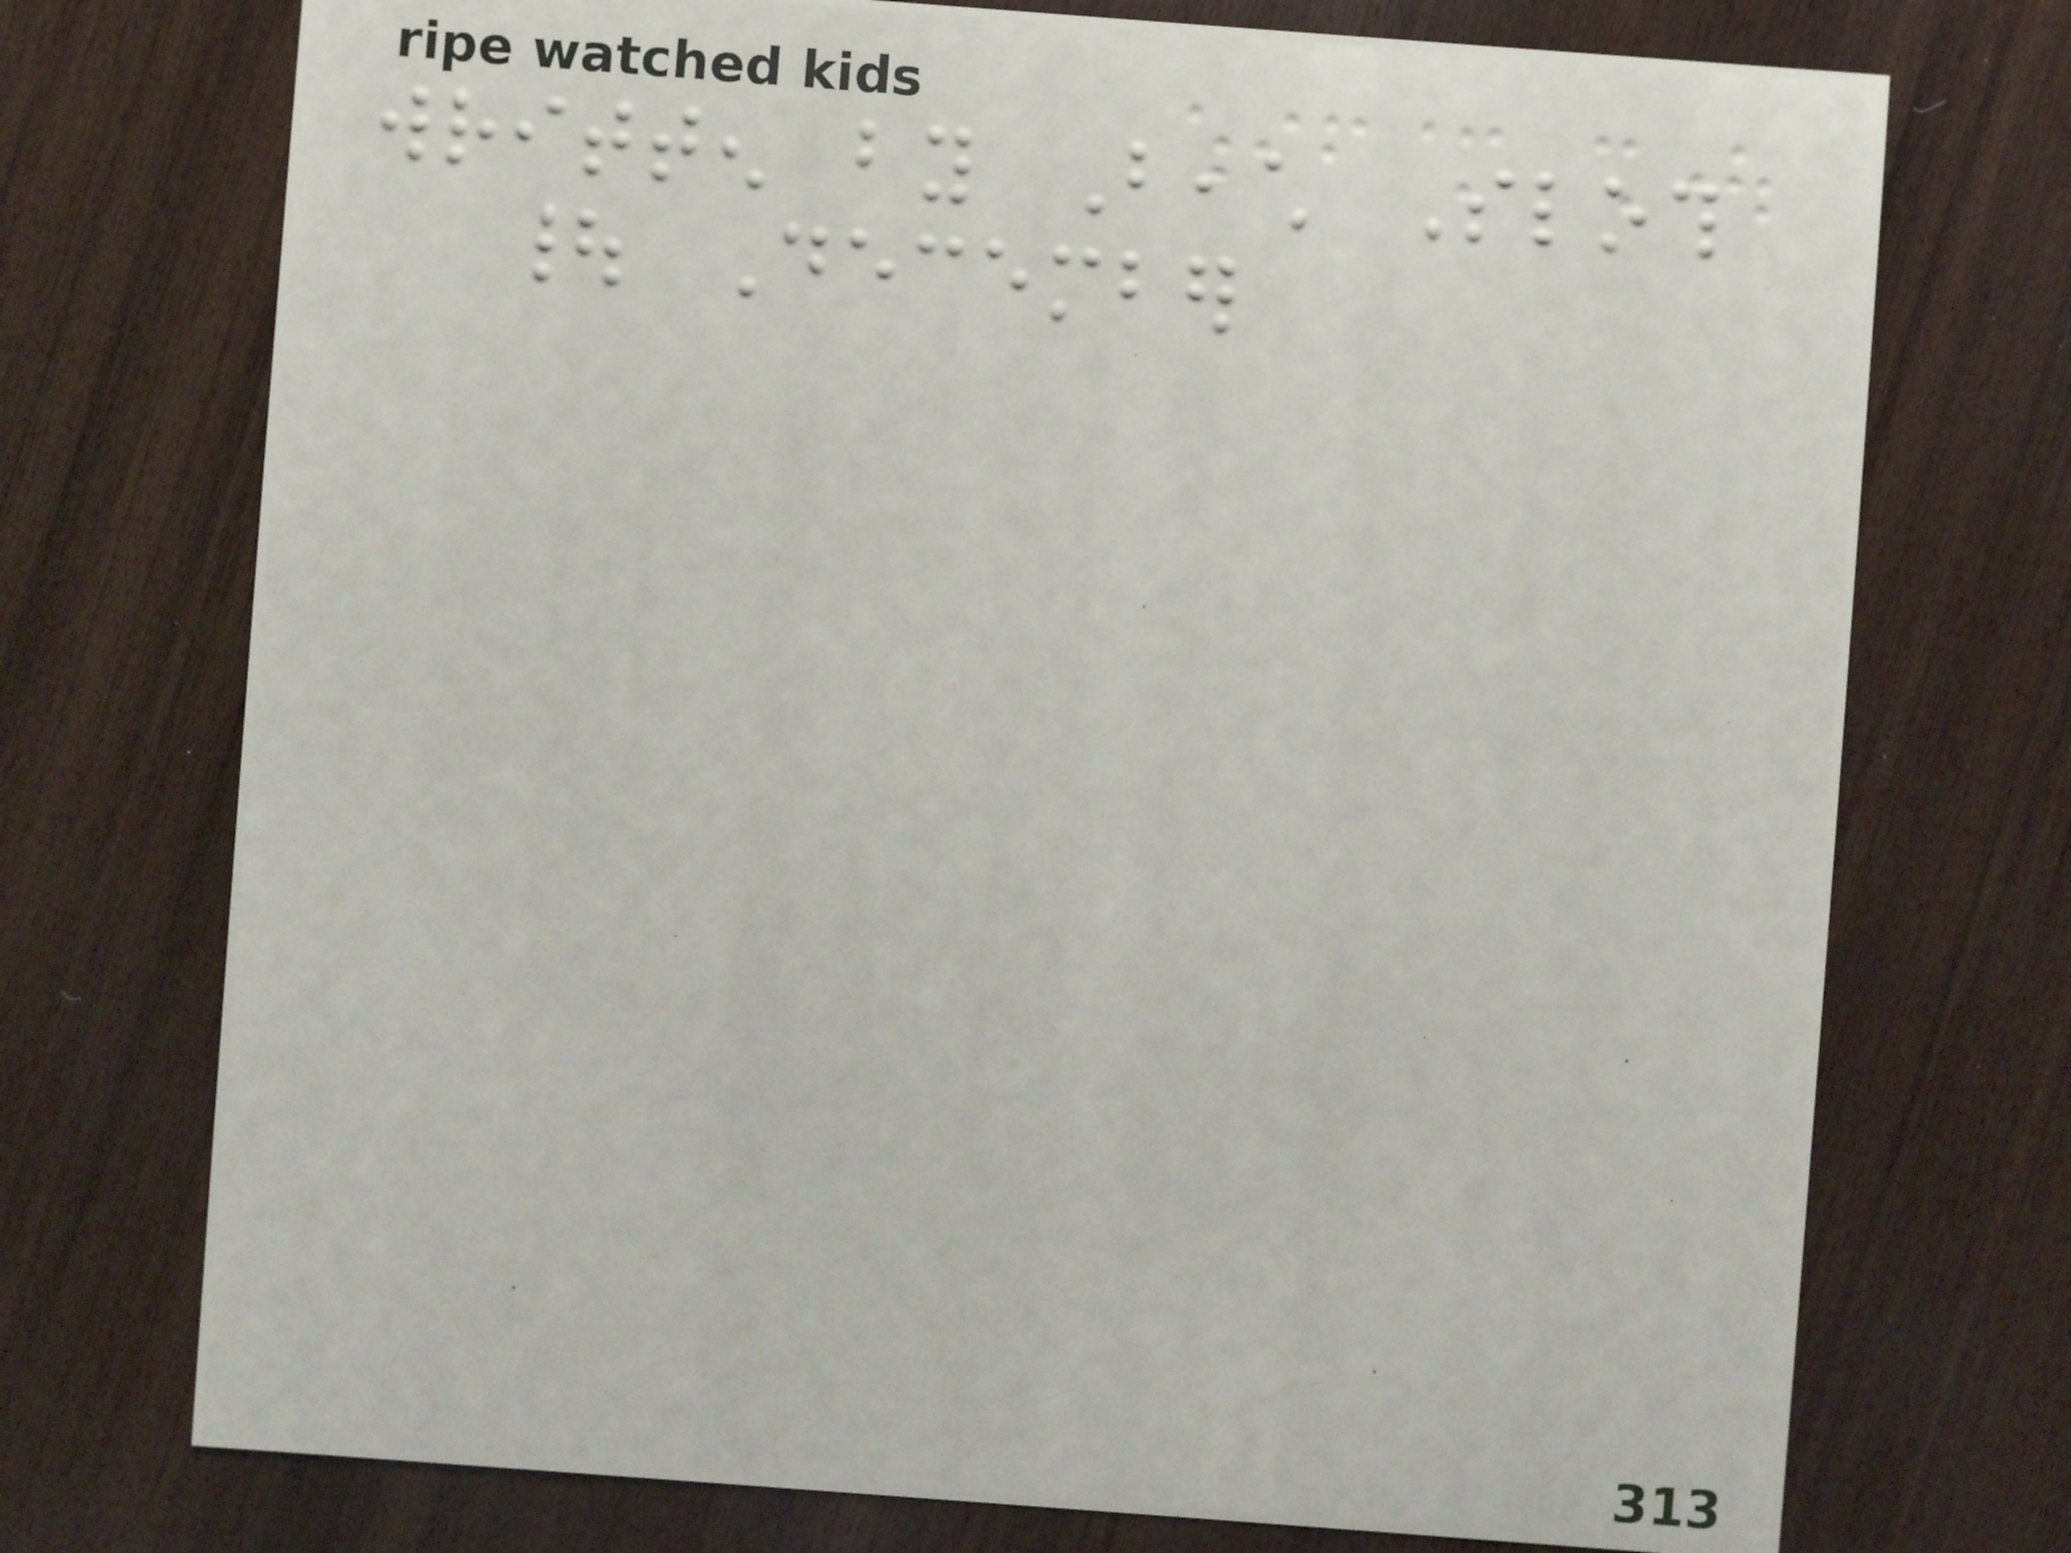written by Beach Sloth
| December
